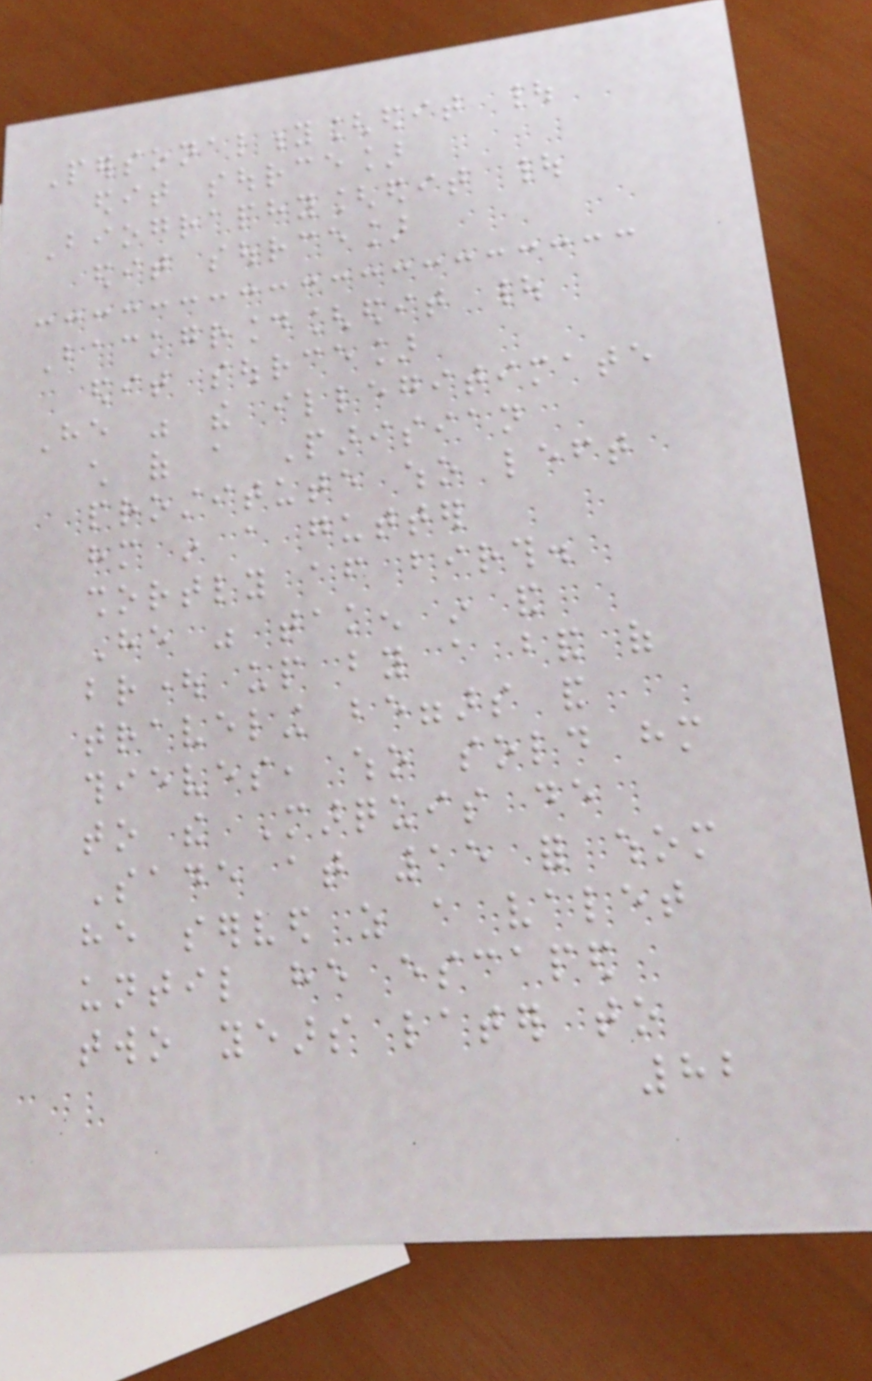Personality[edit |
edit source]
Biography[edit |
edit source]
Background[edit |
edit source]
He was the illegitimate
child of a Parisian
prostitute who left
him in a gutter
shortly after birth.
He was taken in and
brought up by a band of
traveling beggars and
thieves, who sold him
to the Marquis de
Sade at 15 for whom
he served as a valet
until he escaped
two years later to
82
